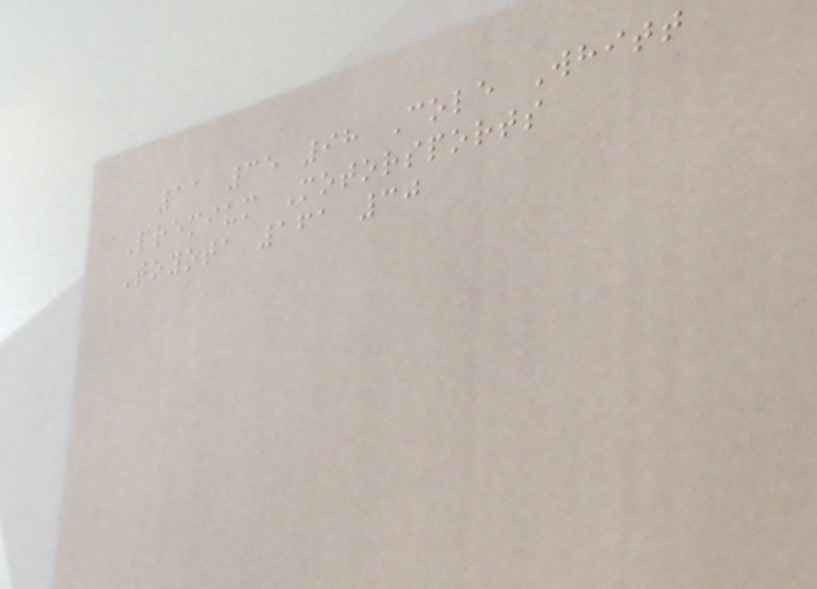11 35 98 Cole Whitt
Premium Motorsports
Toyota 161 30
